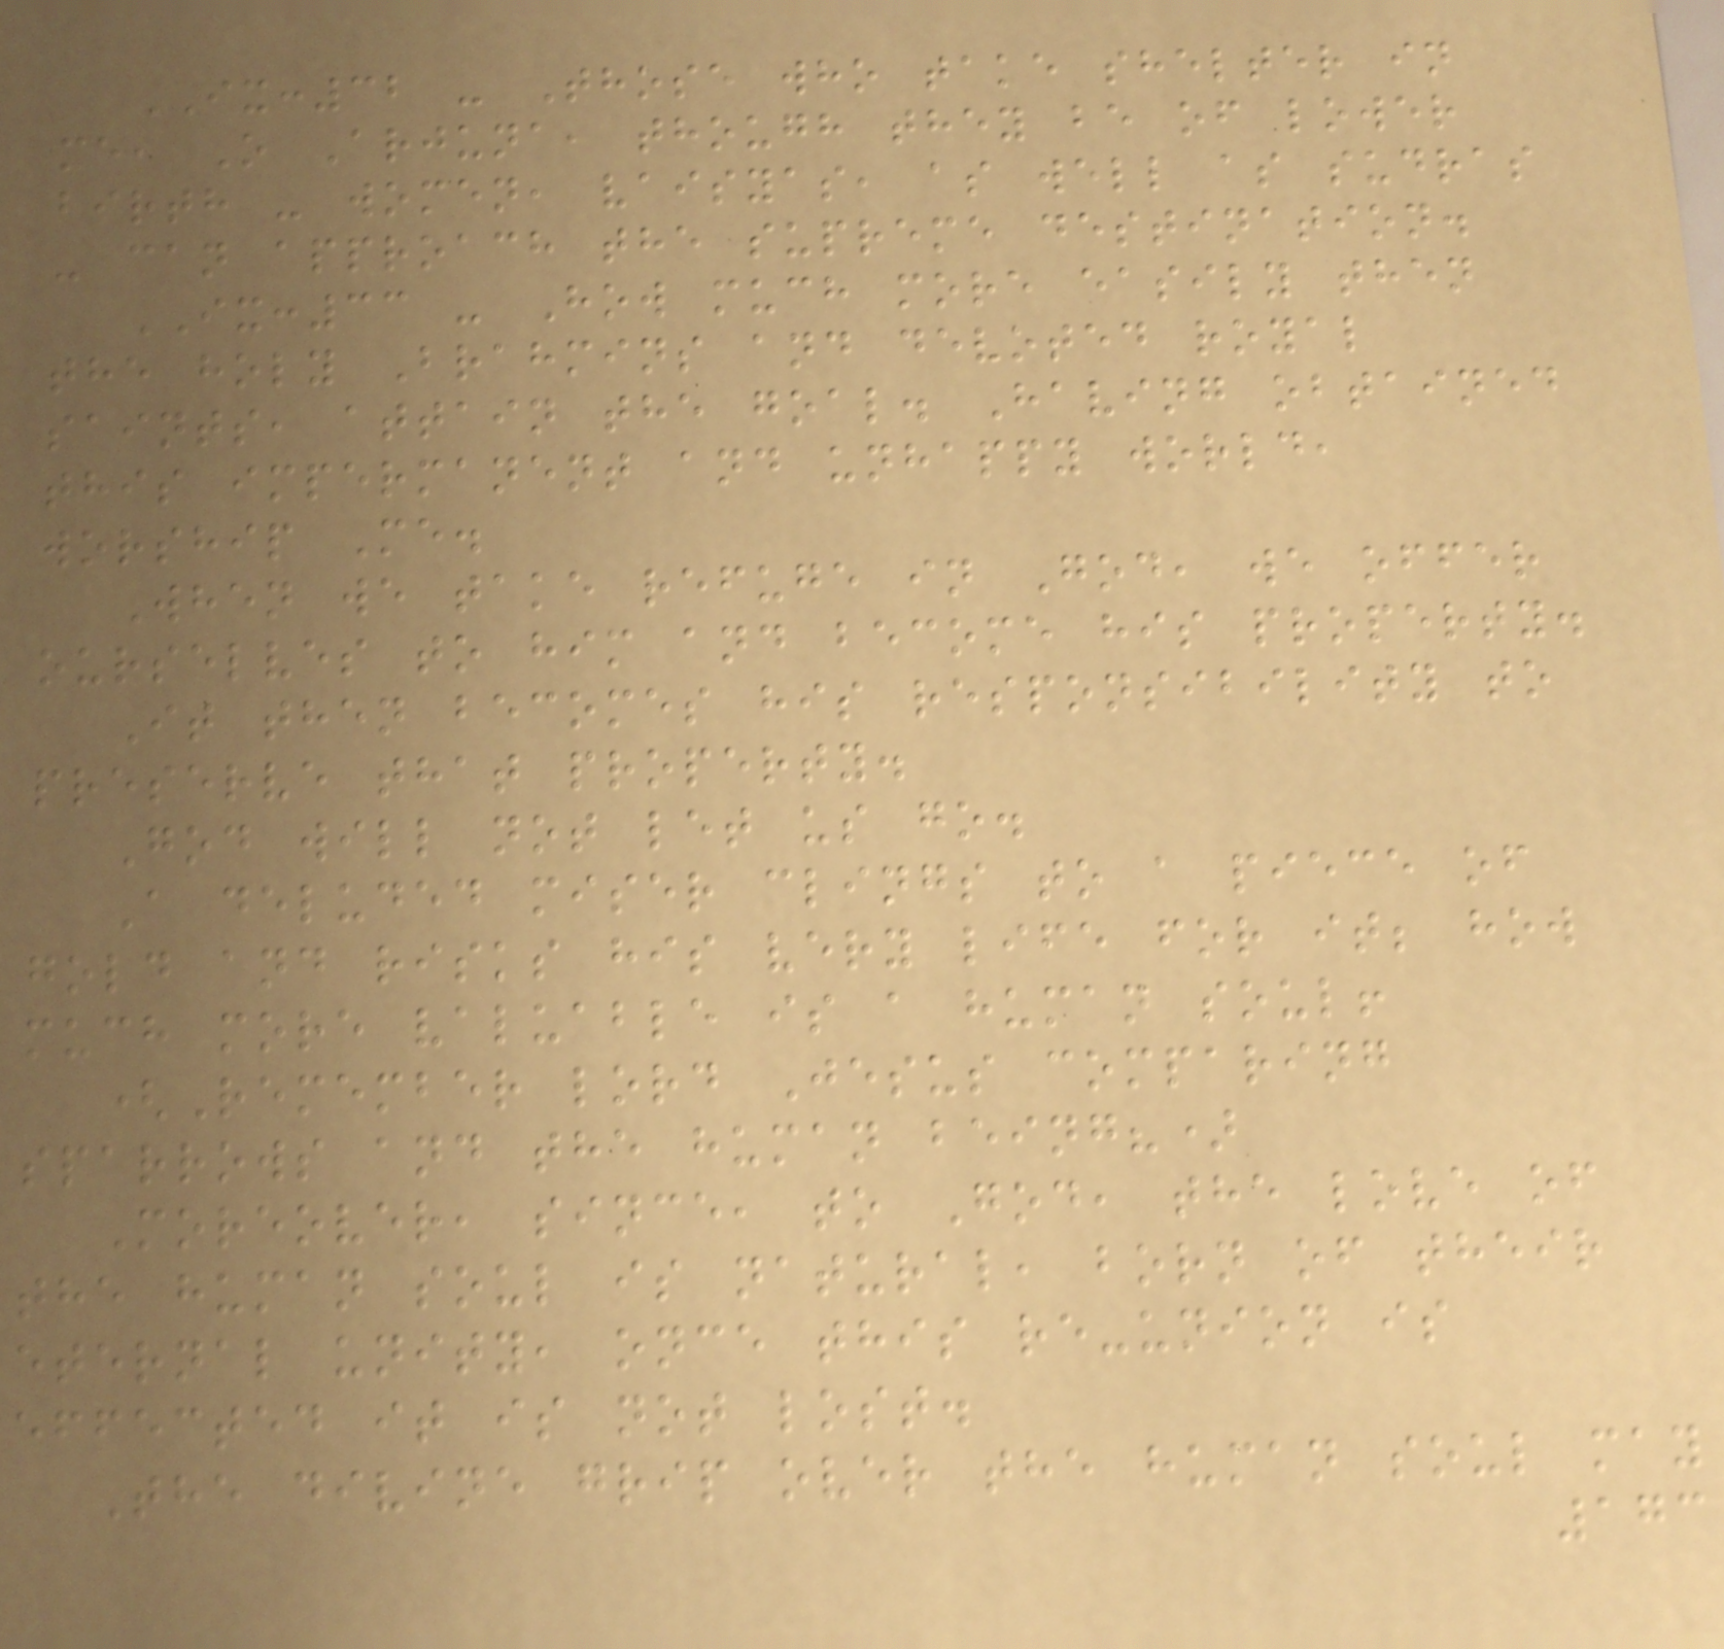IX:32 - Those who take shelter in
me, O Arjuna, though they be of lower
birth - women, vaisyas, as well as sudras
- can approach the supreme destination.
IX:33 - How much more easily then
the holy Brahmins and devoted royal
saints, attain the goal. Having obtained
this impermanent and unhappy world,
worship Me.
When we take refuge in God, we offer
ourselves to him and become his property.
It then becomes his responsibility to
preserve that property.
God will not let us go.
A deluded miser clings to a piece of
gold and risks his very life for it; how
much more valuable is a human soul!
(Remember lord Jesus comparing
sparrows and the human being?)
Moreover, since, to God, the love of
the human soul is natural, born of their
eternal unity, once this re-union is
effected it is not lost.
The divine grip over the human soul may
173
